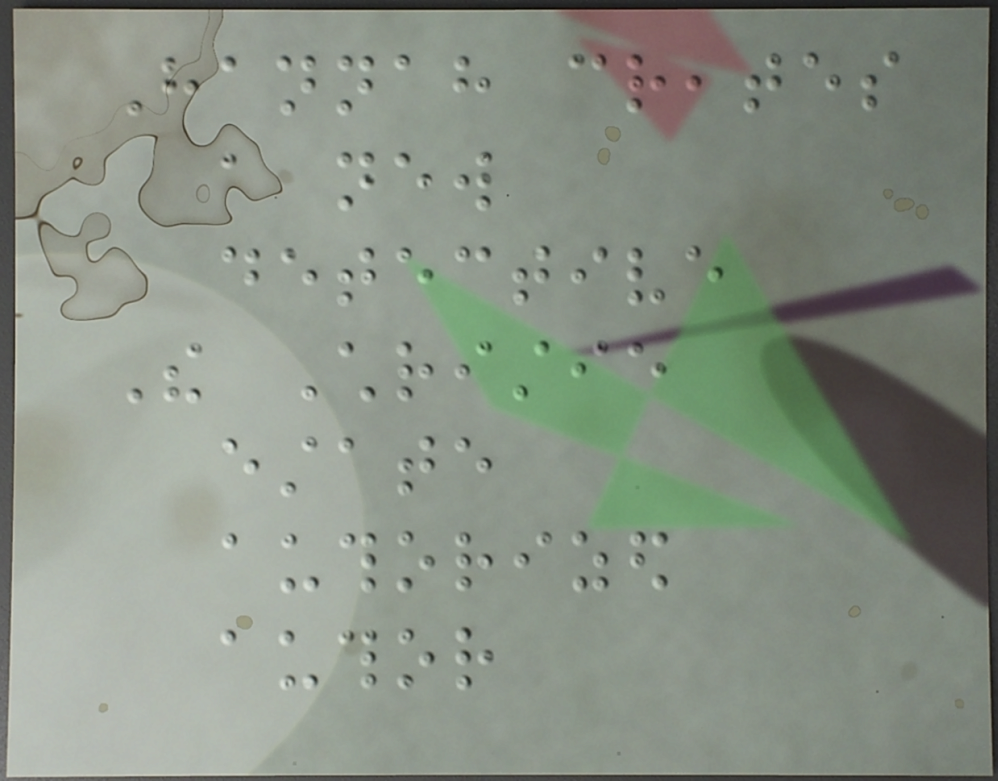Hannah creates
a new
detective
The Christie
estate
authorized
author
